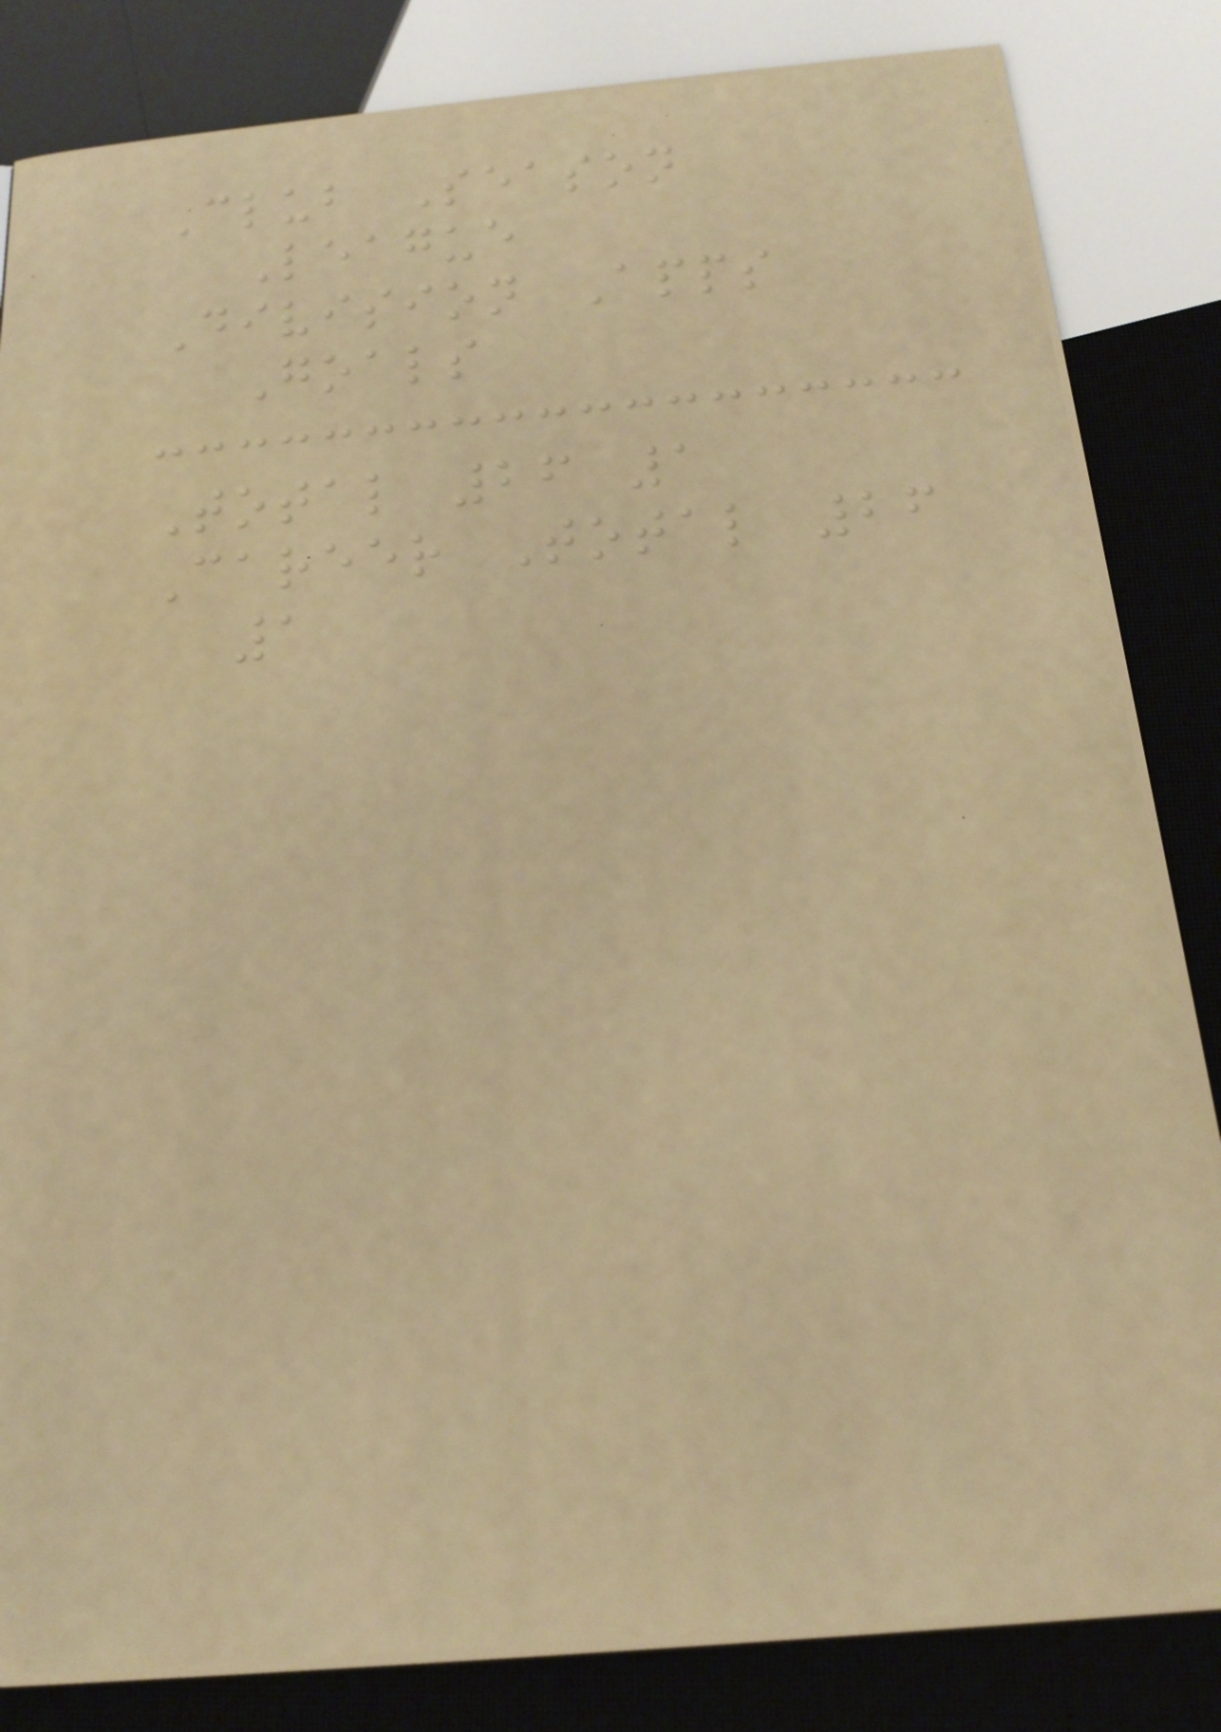Club Season
League
Division Apps
Goals
Total 26 1
Career Total 26
1
